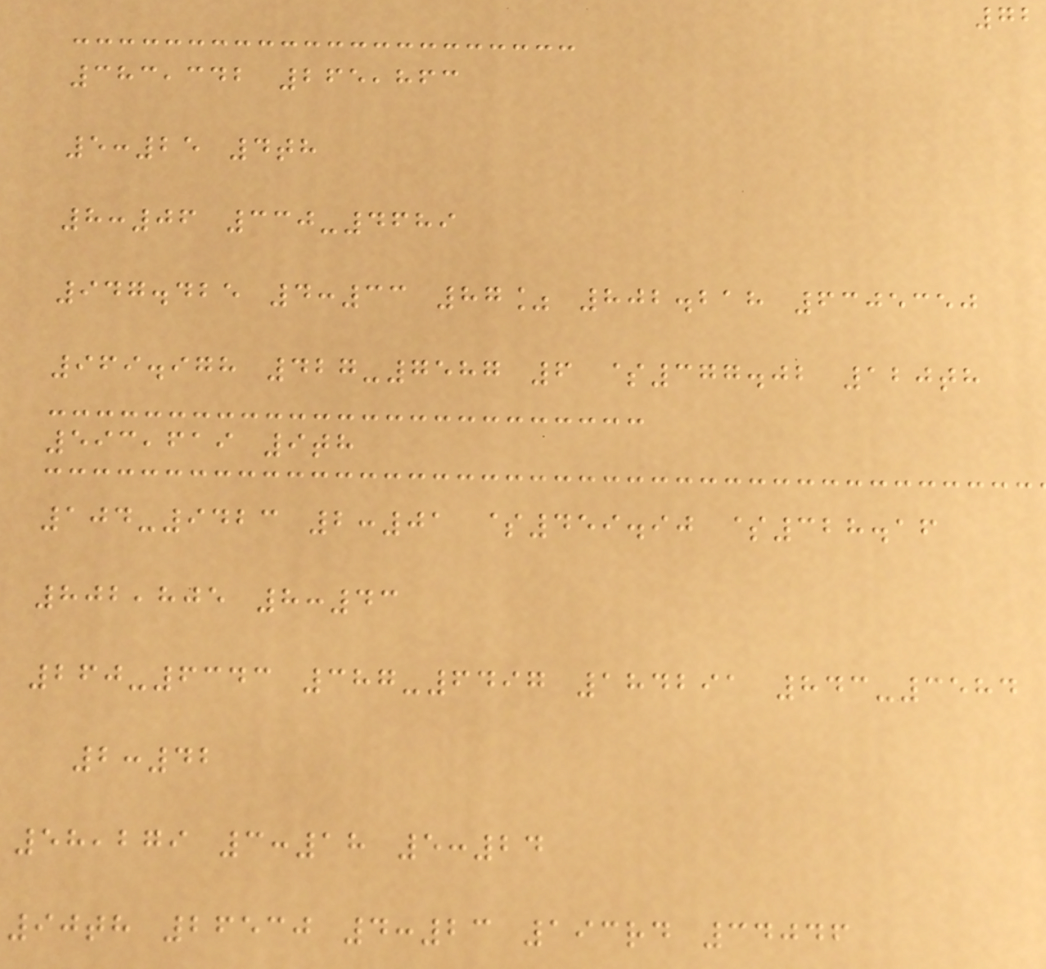72
383,342 265,863
5:25 4th
8:06 330-4689
947.425 4:33 87% 802.218 6305350
969.978 427-7587 6 $377.02 120th
593,619 9th
104-9423 2:01 $459.90 $328.16
802,805 8:43
260-6343 387-6497 184291 843-3584
2:42
58,279 3:18 5:24
90th 26530 4:23 193rd 34046
